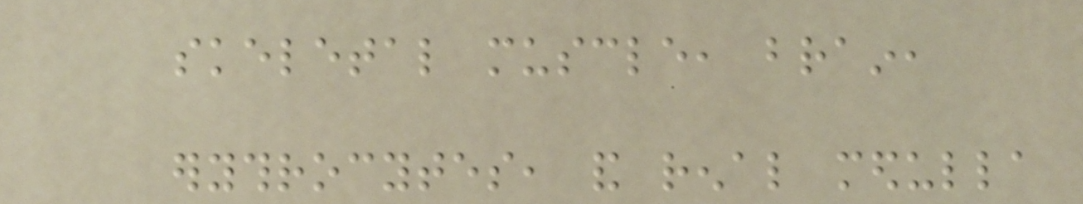skeletal muscle, brain,
erythrocytes, and renal medulla
